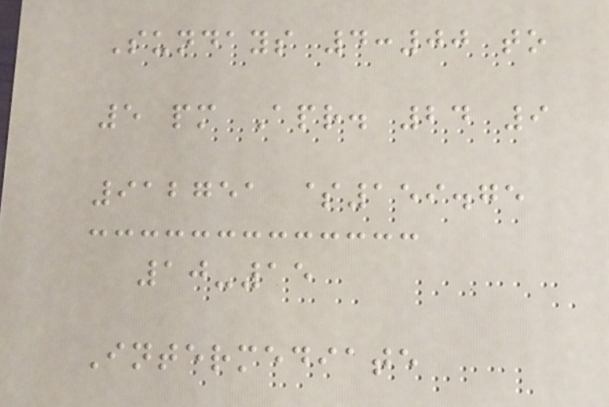Sundays 4:00 to
5 pm Apr. 24 9
912751 $159.75
10-15
Intermediate
